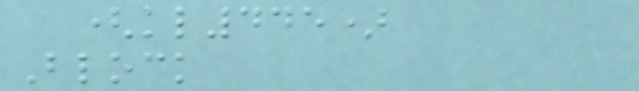(kl445)
Block
